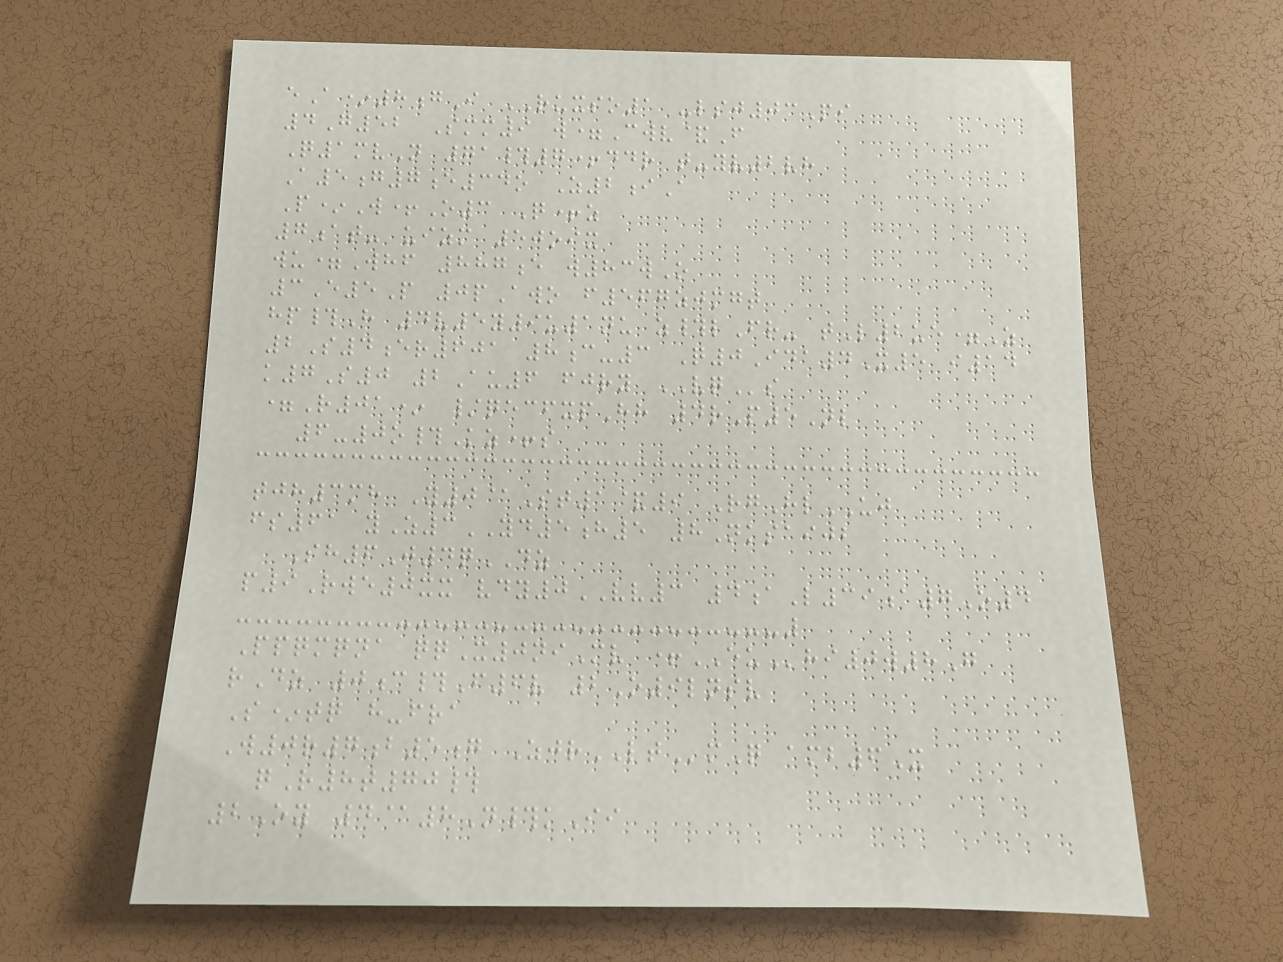eA*8gI RUXSO1 -lsj03Pi
4G52 Smm9 w=Cwv&F
Q1mvN 71#7+ddr t-yv2vh
A5g7e34o Z2iA
P*W+O3 Q+z
7at- uizm 50oix
wu=Whf 887e w83wO
3E5P 0pAwo f567zjmgt
hp#H 4v5y9u1nu z#lFr- tL2ue=Z
2S4er601 8c-3 Q0Ida4X5 i14
k7S0 2Au6 fjry VQs
=R01* /qecfxpHh 4rP5Nl
6-0o#Kz+s
tjh3mh Y0@St1&9 RgHlUJ
fs61 yZ3YD5h5 8Nksaijb
Sh6J4qDZ
p9Rwe0xx vdy0VV3 4aL39a7O4
Ppqmqna qqX0niMv +EUhi0w8G
rDz 0c#F6v 2O9lnsv
S*tq h-fra
W0r7b5g ZjrLTmQ amb6X
qR8t70#
2Oy 4@8N#kIi
